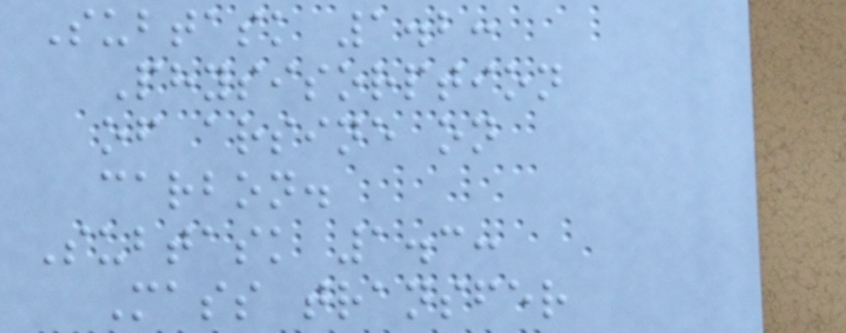Subtask 1.2:
Physisorption
of arsine on
carbon.
Subtask 1.3:
Mass transfer
